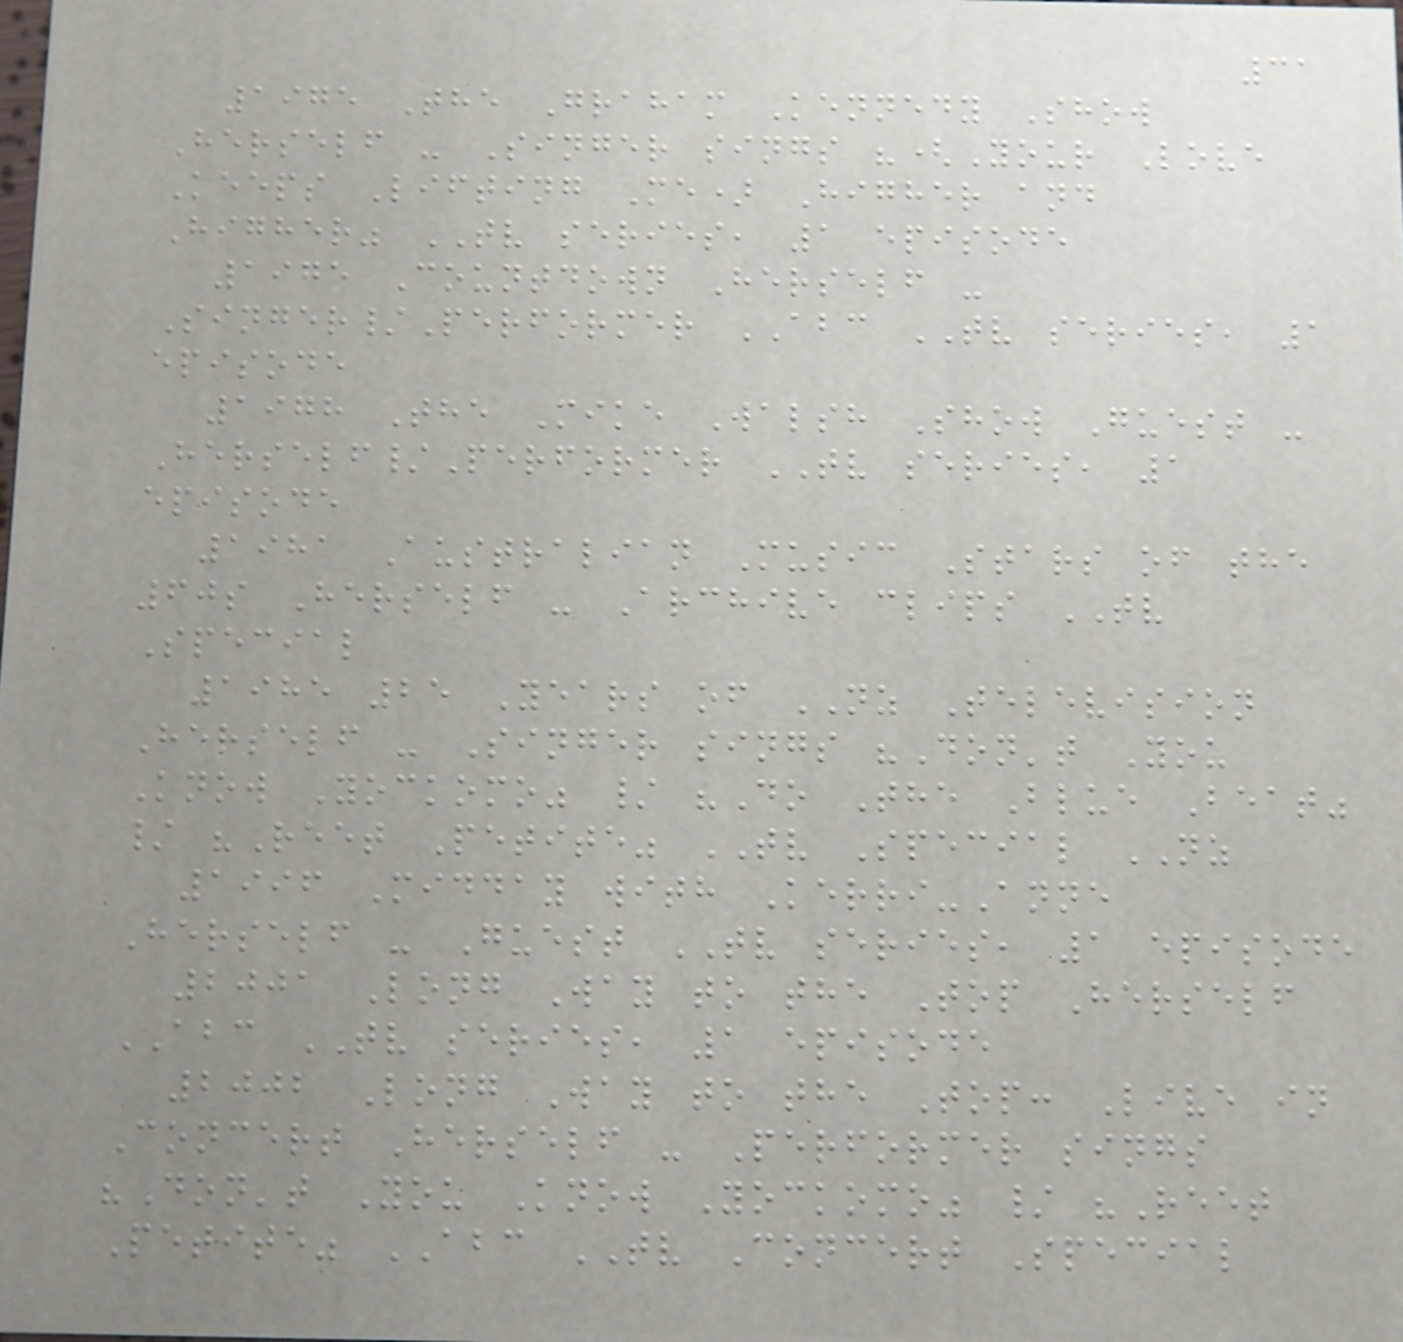31
1975 The Graham Kennedy Show
Herself - Singer sings "(Your Love
Keeps Lifting Me) Higher and
Higher" TV series, 1 episode
1975 Countdown Herself -
Singer/Performer ABC TV series, 1
episode
1978 The Mike Walsh Show Guest -
Herself/Performer TV series, 1
episode
1981 Australian Music Stars of the
60s Herself - Archive clips TV
Special
1985 25 Years of NZ Television
Herself - Singer sings "Don't You
Know Yockomo" / "Do The Blue Beat"
/ "Reet Petite" TV Special NZ
1996 Midday with Kerri-Anne
Herself - Guest TV series, 1 episode
2001 Long Way to the Top Herself
ABC TV series, 1 episode
2002 Long Way to the Top: Live in
Concert Herself - Performer sings
"Don't You Know Yockomo" / "Reet
Petite" ABC TV Concert Special
